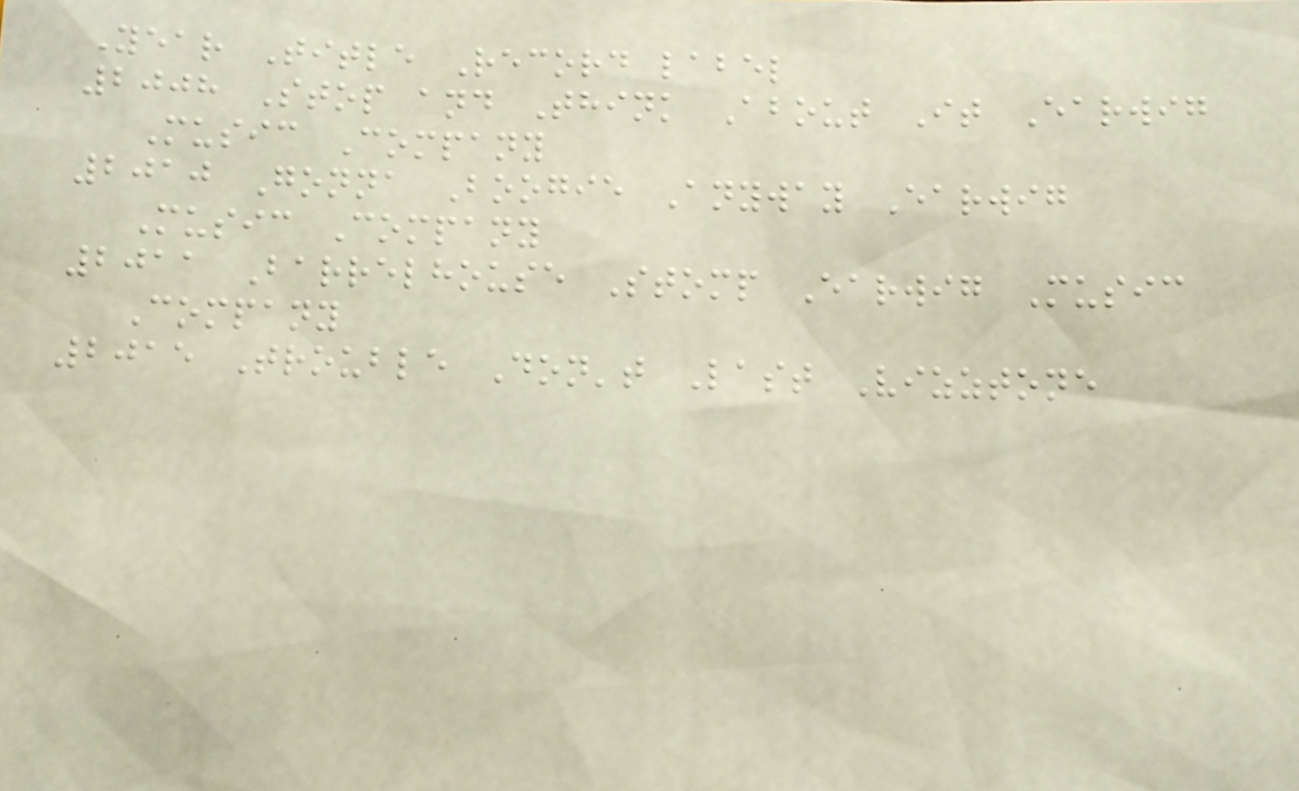Year Title Record label
2008 Stop and Think About It Earwig
Music Company
2010 Gonna Boogie Anyway Earwig
Music Company
2011 Barrelhouse Stomp Earwig Music
Company
2015 Trouble Don't Last Vizztone
